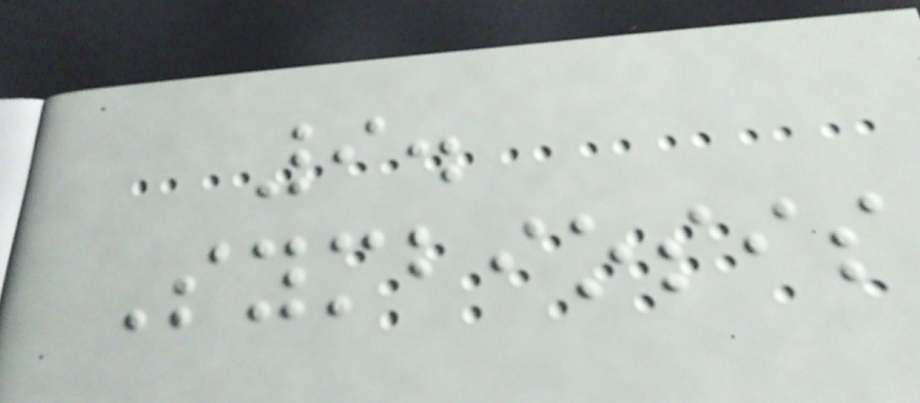9.
Symbiosis
